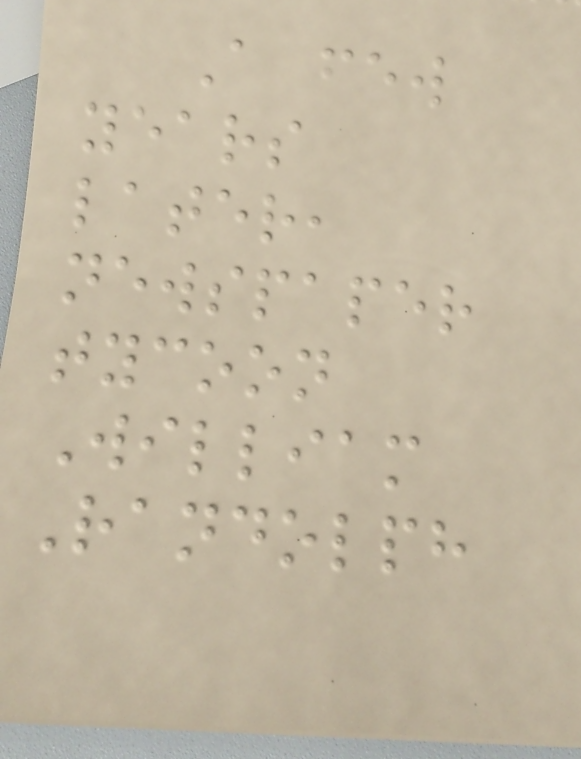A few
years
later,
newspaper
tycoon
William
Randolph
